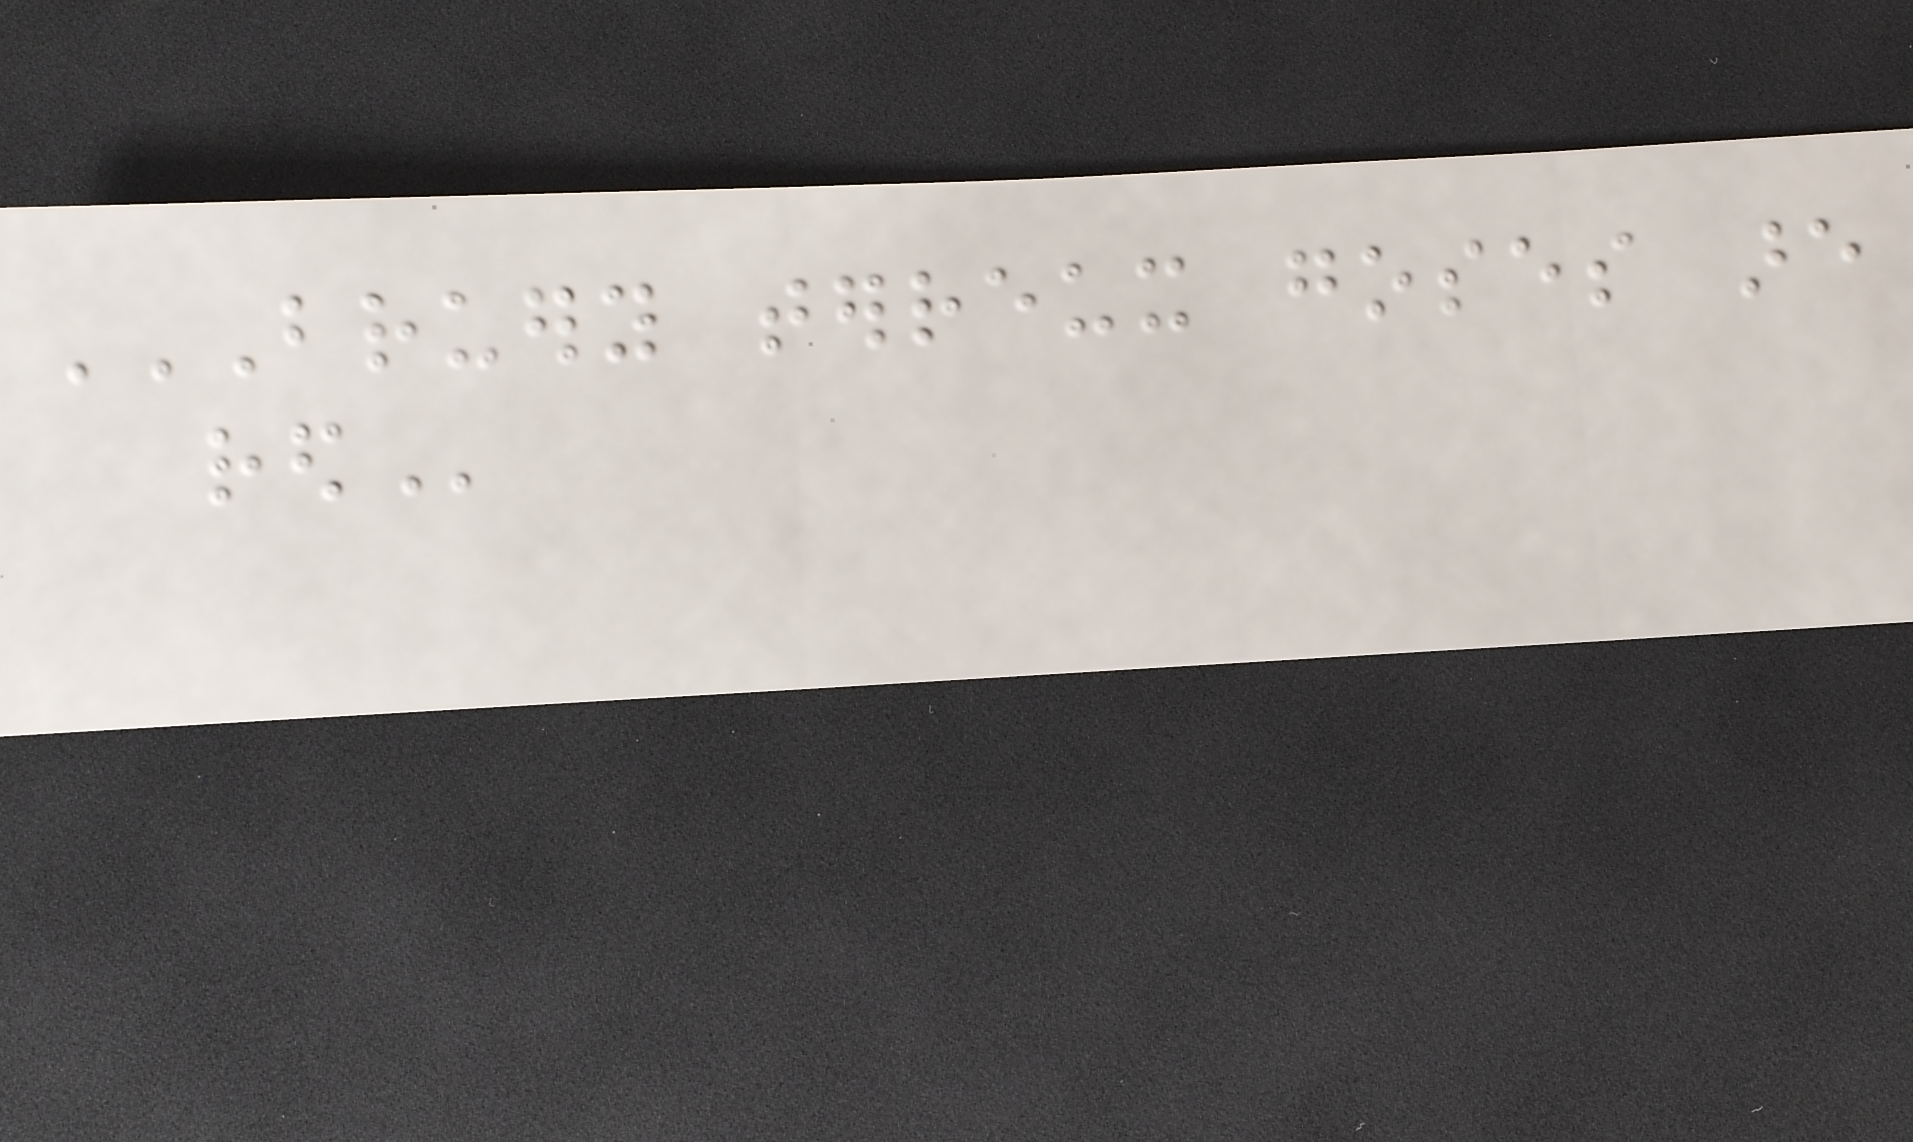BRUERY TERREUX GOSES ARE
RED
